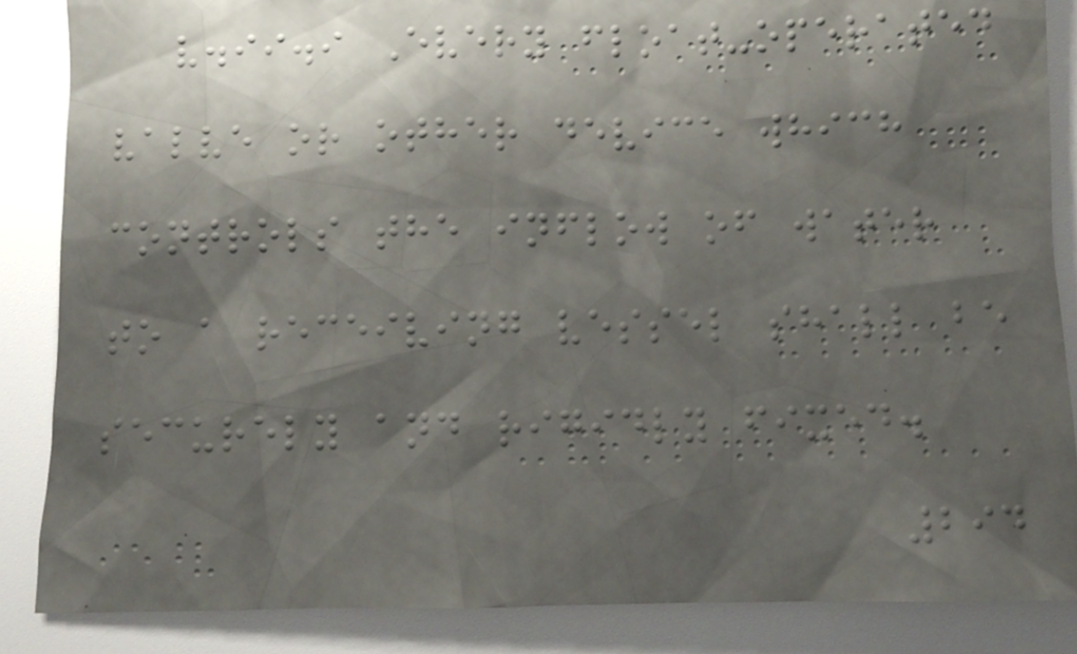v.ii.i Every float-operated
valve or other device which
controls the inflow of water
to a receiving vessel shall be
securely and rigidly fixed.
294
